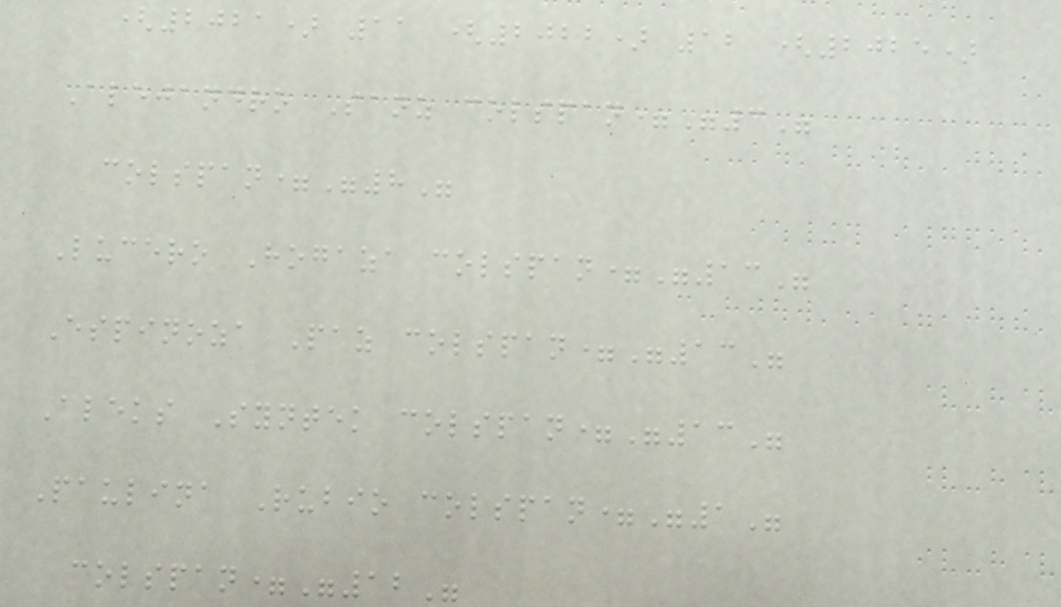(2021) 11 (2022) 12 (2025)
Alejandro Sanz colspan="3"
colspan="8"
Lucero Hogaza colspan="13"
Espinoza Paz colspan="13"
Aleks Syntek colspan="13"
Paulina Rubio colspan="1"
colspan="12"
